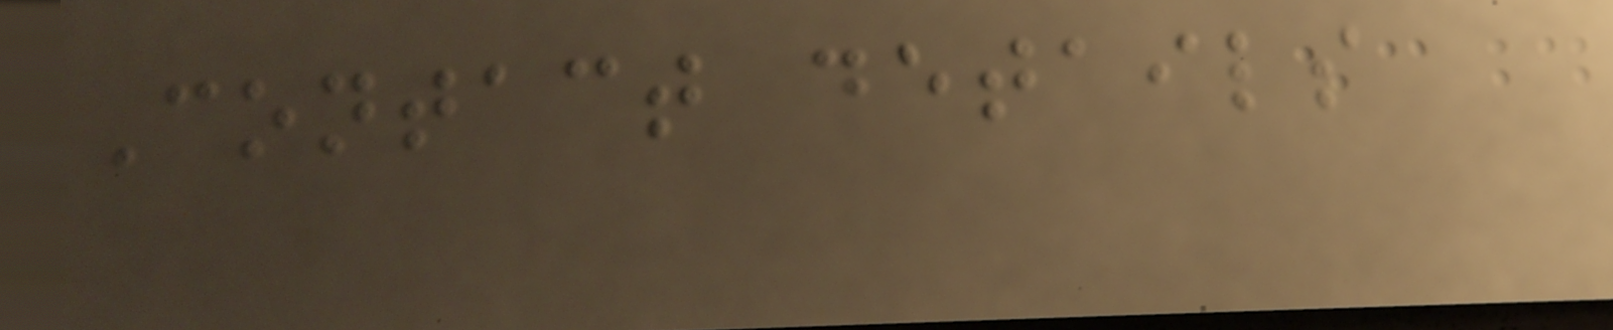Contact details
